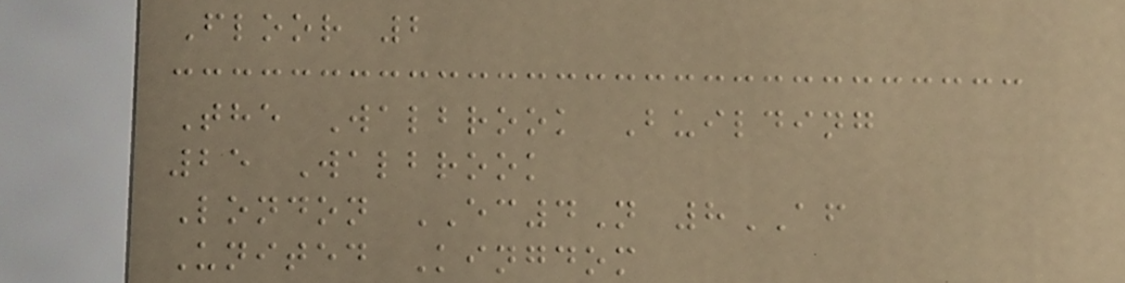Floor 2
The Walbrook Building
25 Walbrook
London EC4N 8AF
United Kingdom
